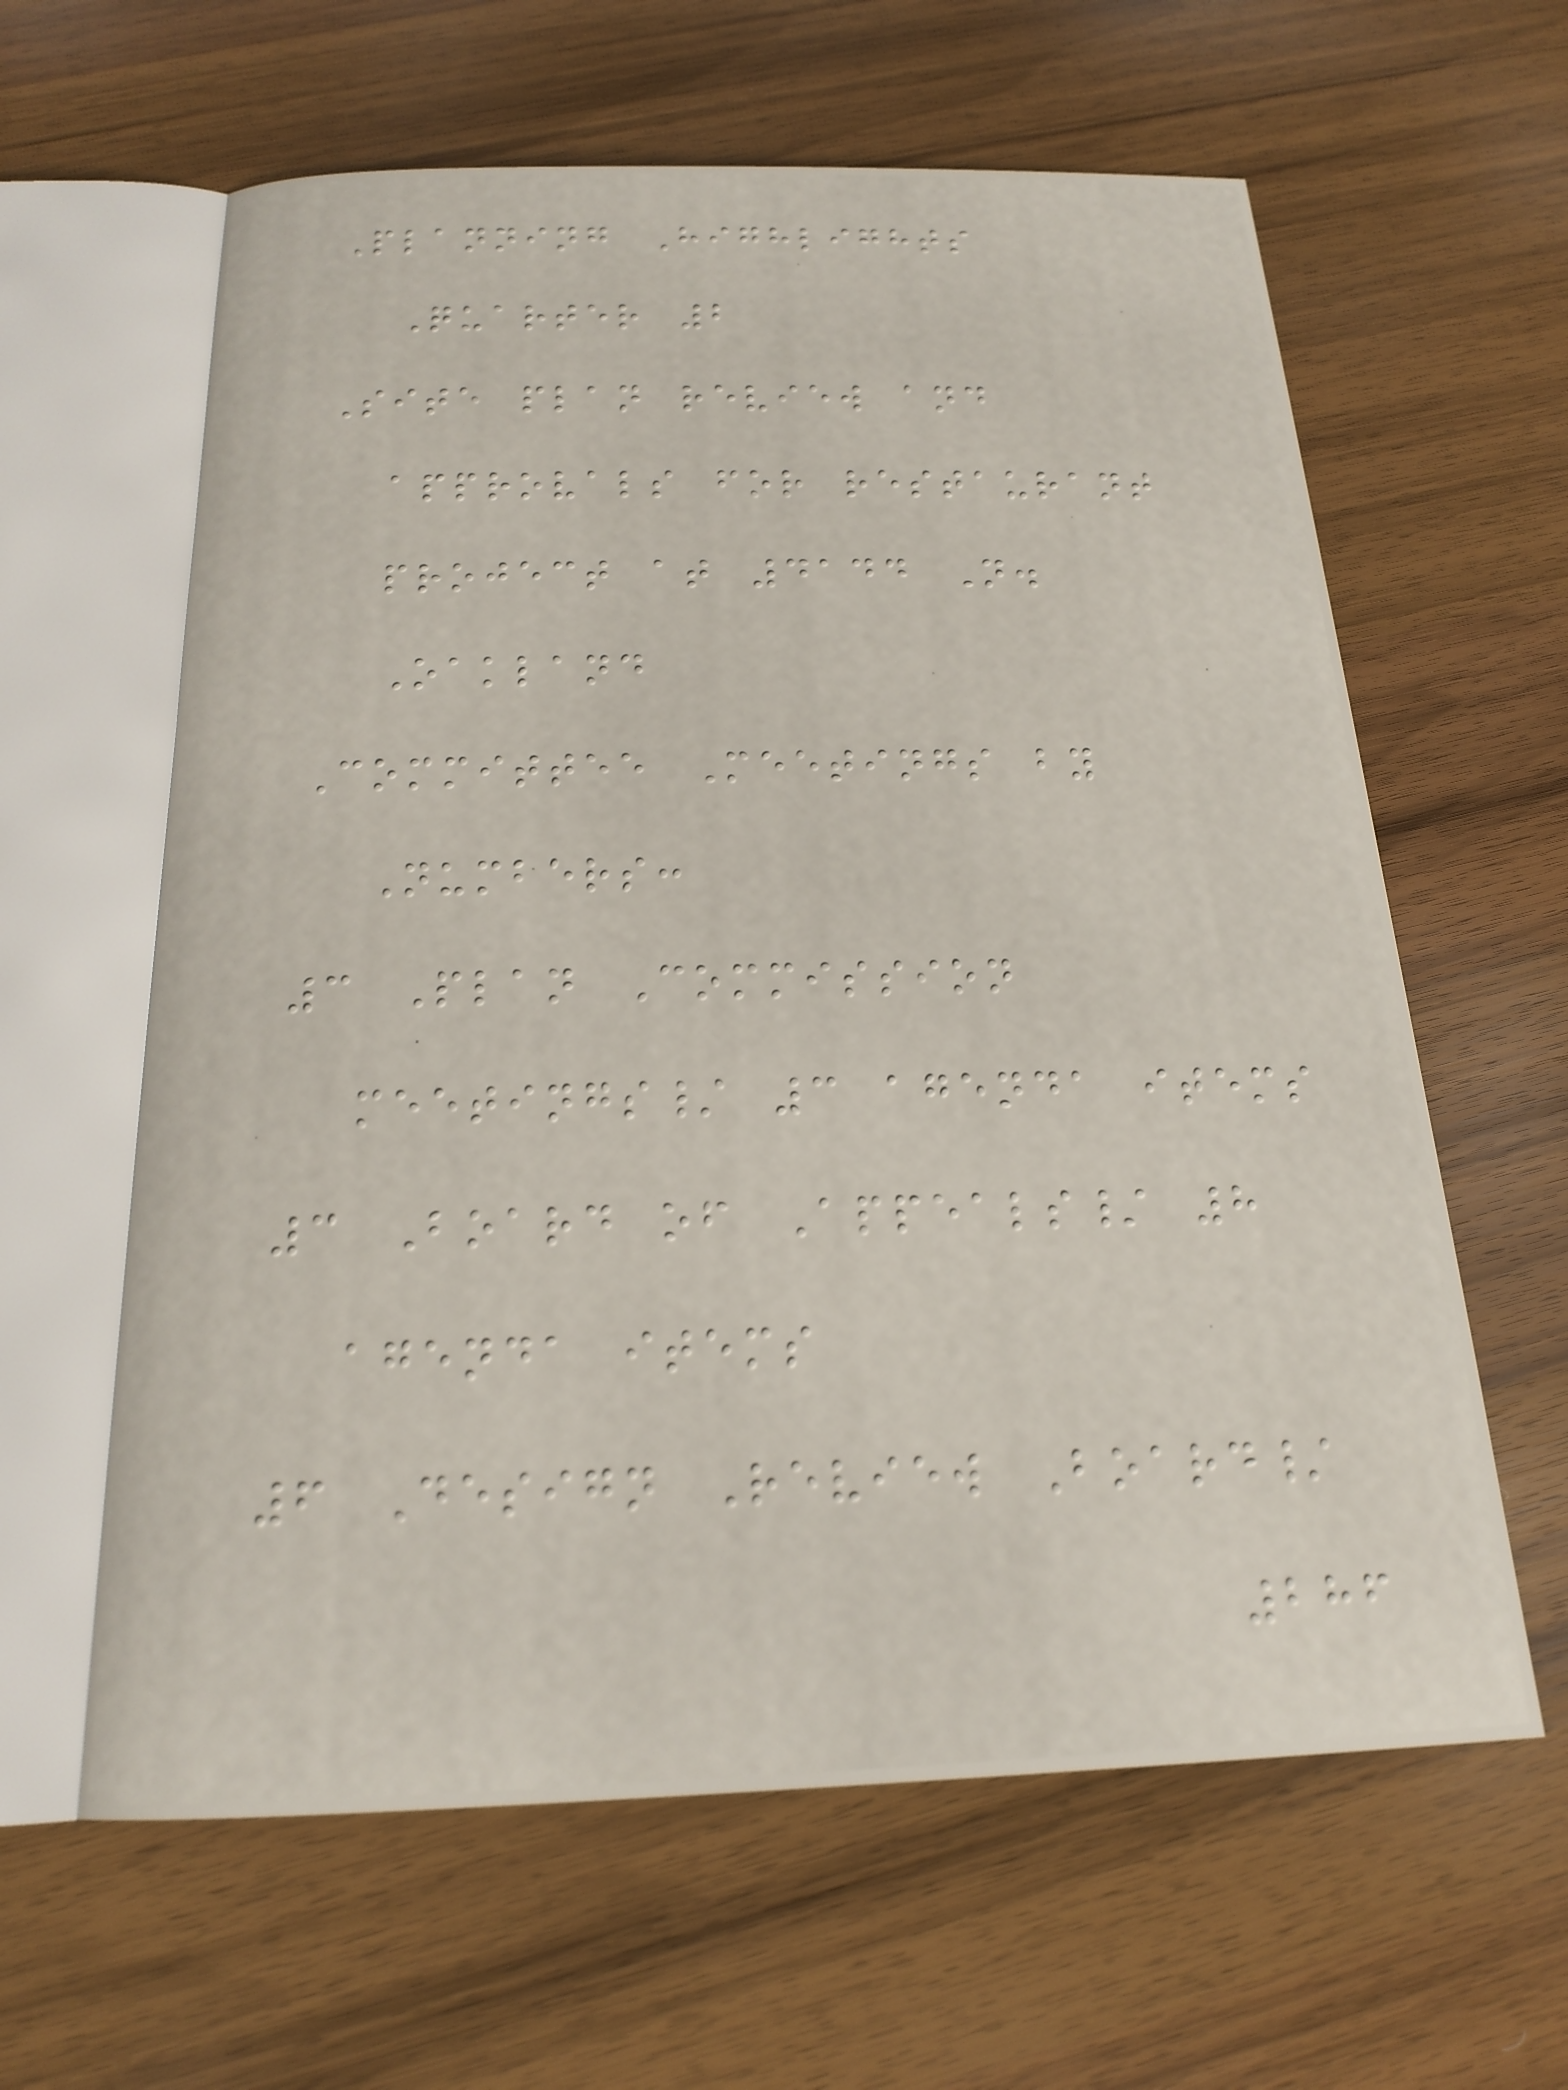Planning Highlights
Quarter 2
Site plan review and
approvals for restaurant
project at 4144 N.
Oakland
Committee Meetings by
Numbers:
3 Plan Commission
meetings/ 3 agenda items
3 Board of Appeals/ 8
agenda items
6 Design Review Board/
286
